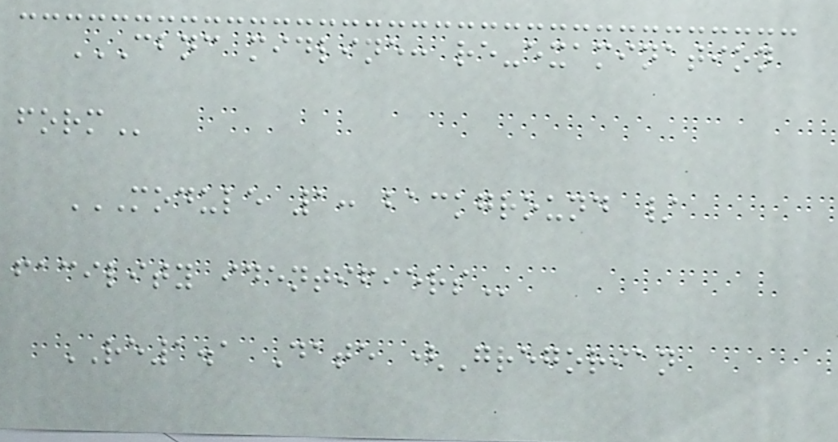CBNC MIDLINE: RE-EXAMINATION
FORM
MODULE 1: BACKGROUND /
FACILITY IDENTIFIERS
RE1.1 Date (Gregorian
